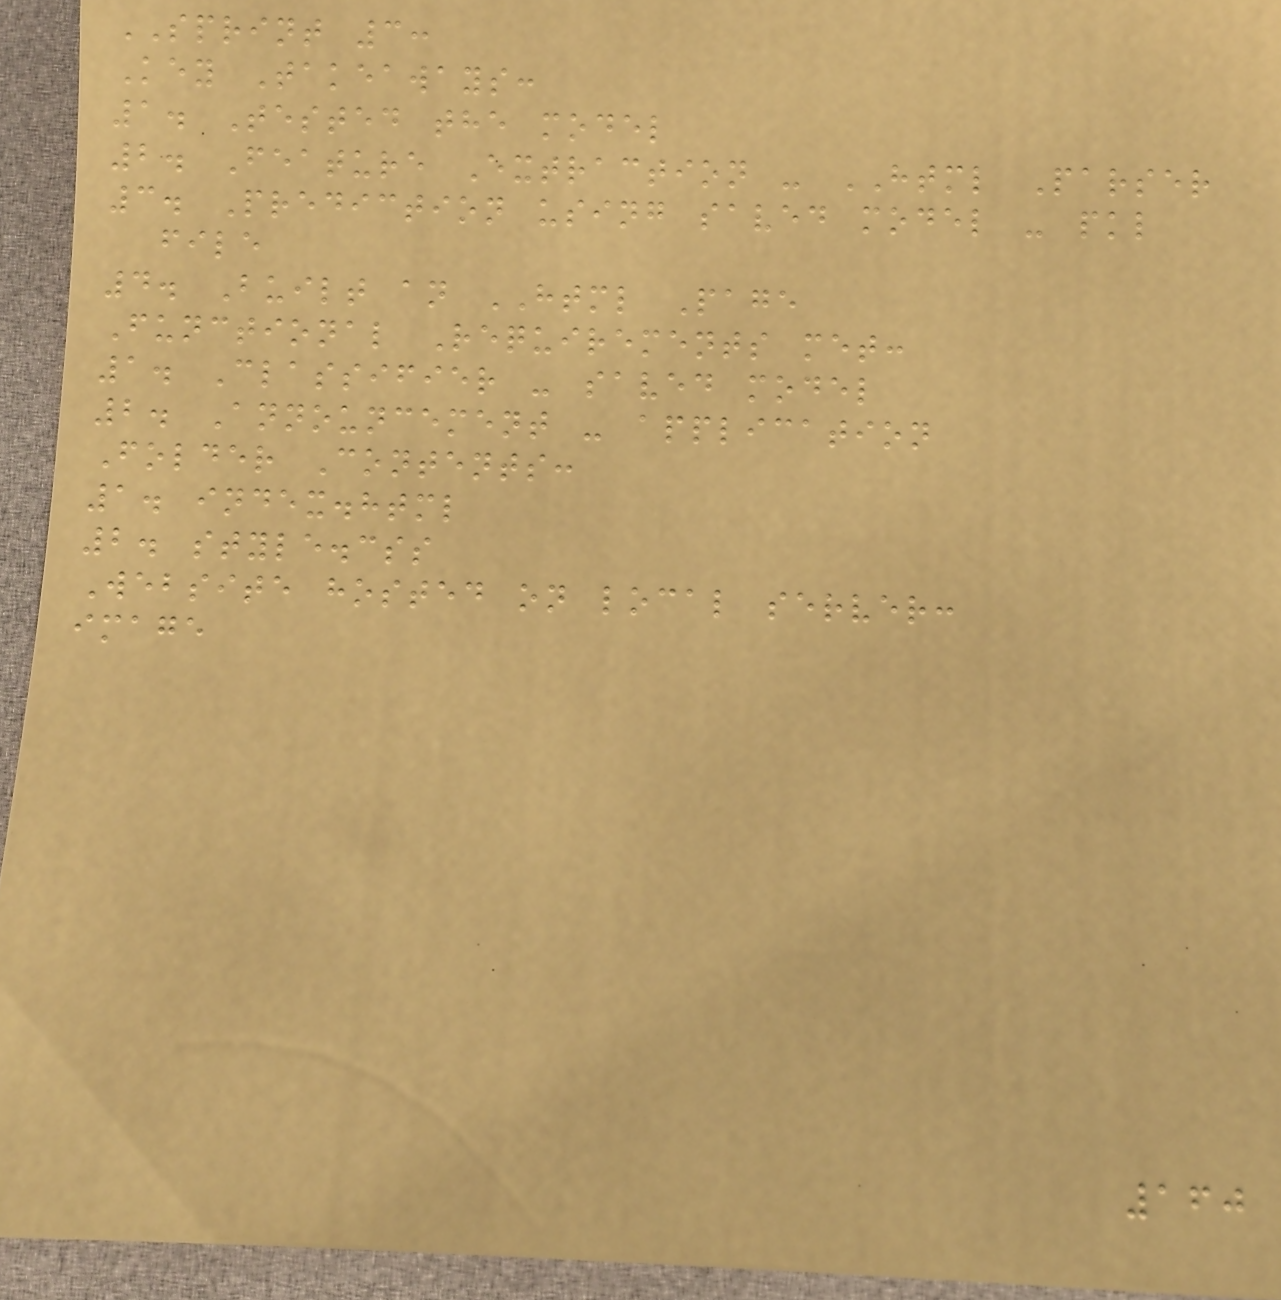SPRINT 3:
Key Takeaways:
1. Tested the model
2. Feature Extraction - HTML Parser
3. Prediction using saved model - pkl
file
4. Built an HTML Page
Functional Requirements met:
1. Classifier - saved model
2. Announcement - application
Folder Contents:
1. index.html
2. style.css
Website hosted on local server:
image
160
